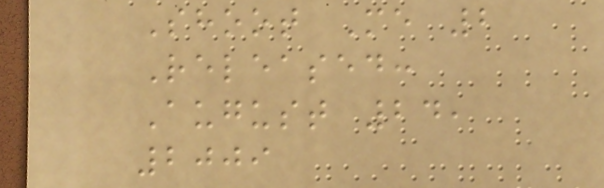Shoot Me 2
Released:
August 24,
2009
